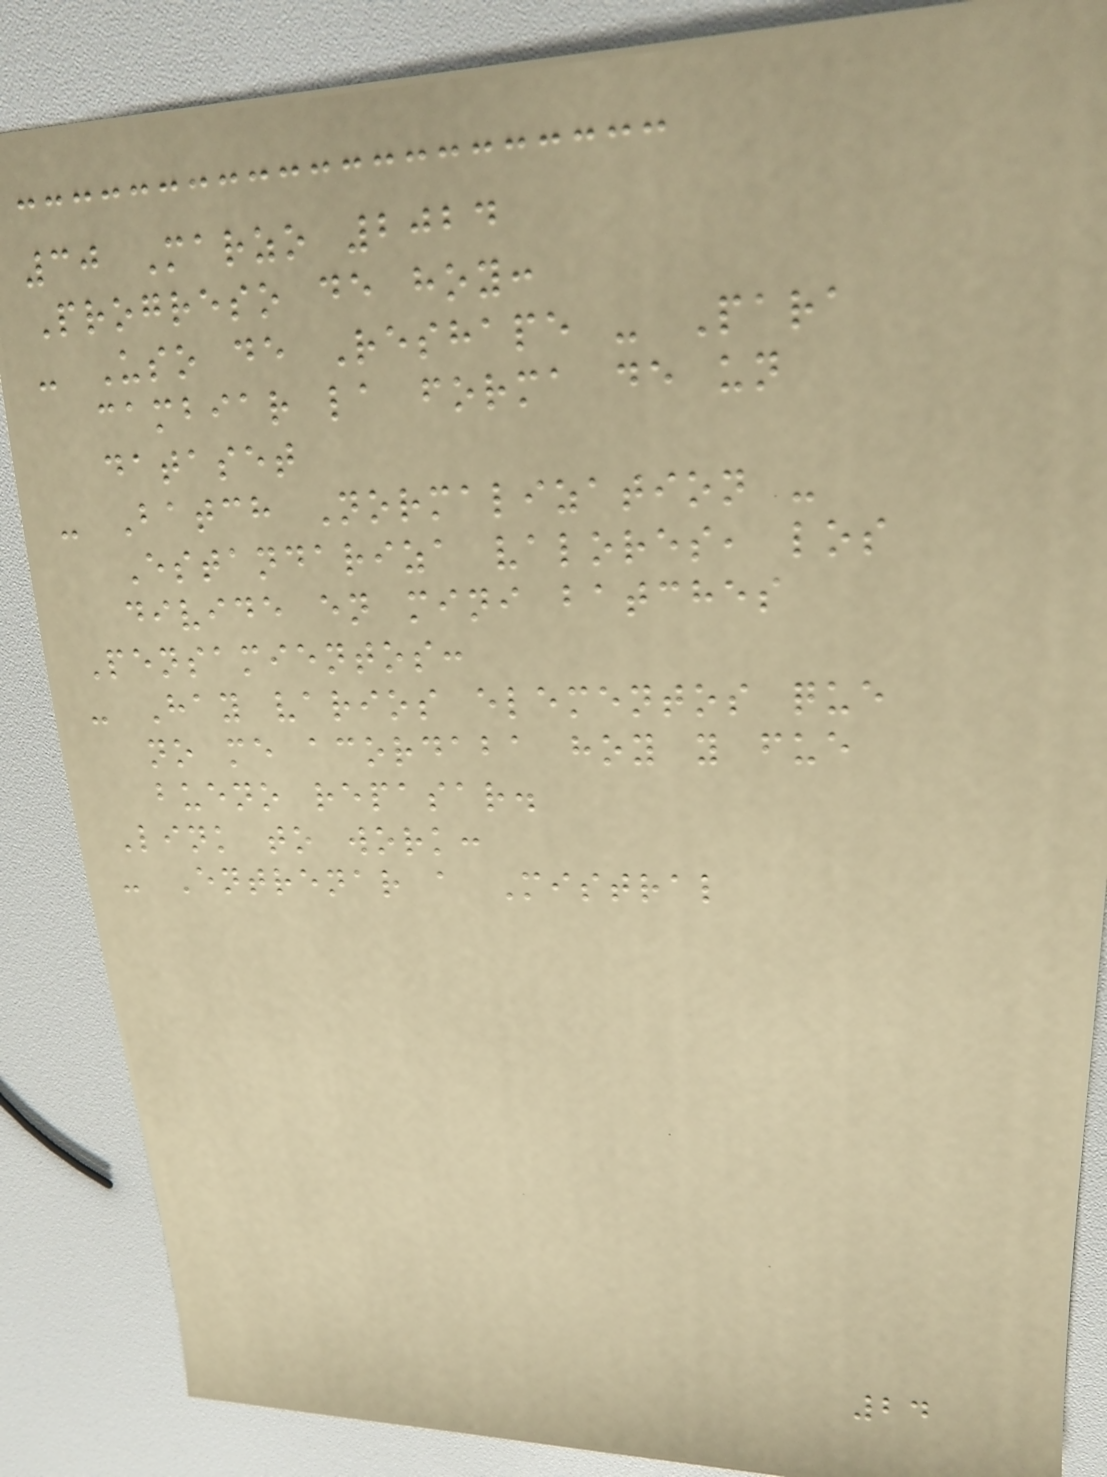30 Marzo 2024
Progreso de hoy:
- Uso de Reshape - Para
cambiar la forma de un
dataset
- Batch Normalization -
Estandariza valores, los
divide en mini batches
Pensamientos:
- Hay varios elementos que
no me acordaba hoy y fue
bueno repasar.
Link to work:
- Entrenar a Mistral
24
